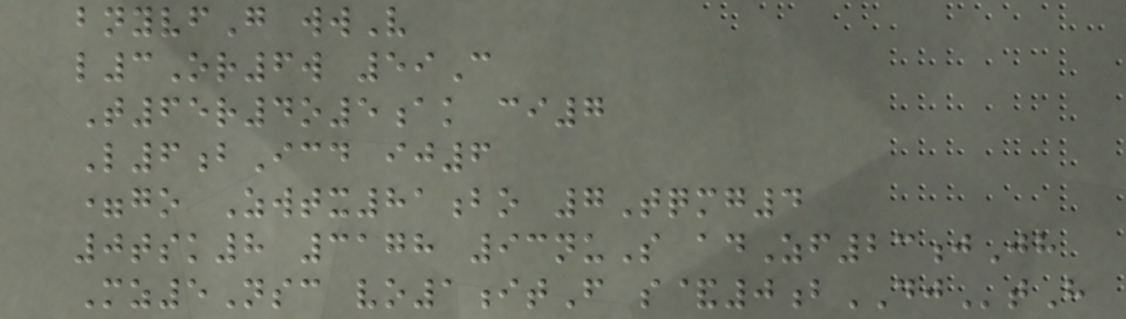bnyvfG wwV
l3Or6w 59C
T65r4o5ak ci7
L6bIcd ij6
=go Zwtx81bo 7Tqmg4
0tsk8 3178 93nuS adZf23jJh
Mz5Nsc vo1itF s&0bDJtH
